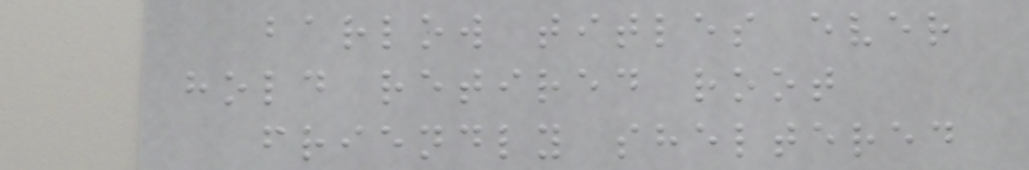barlow titles ever
hold retired root
friendly sheltered
